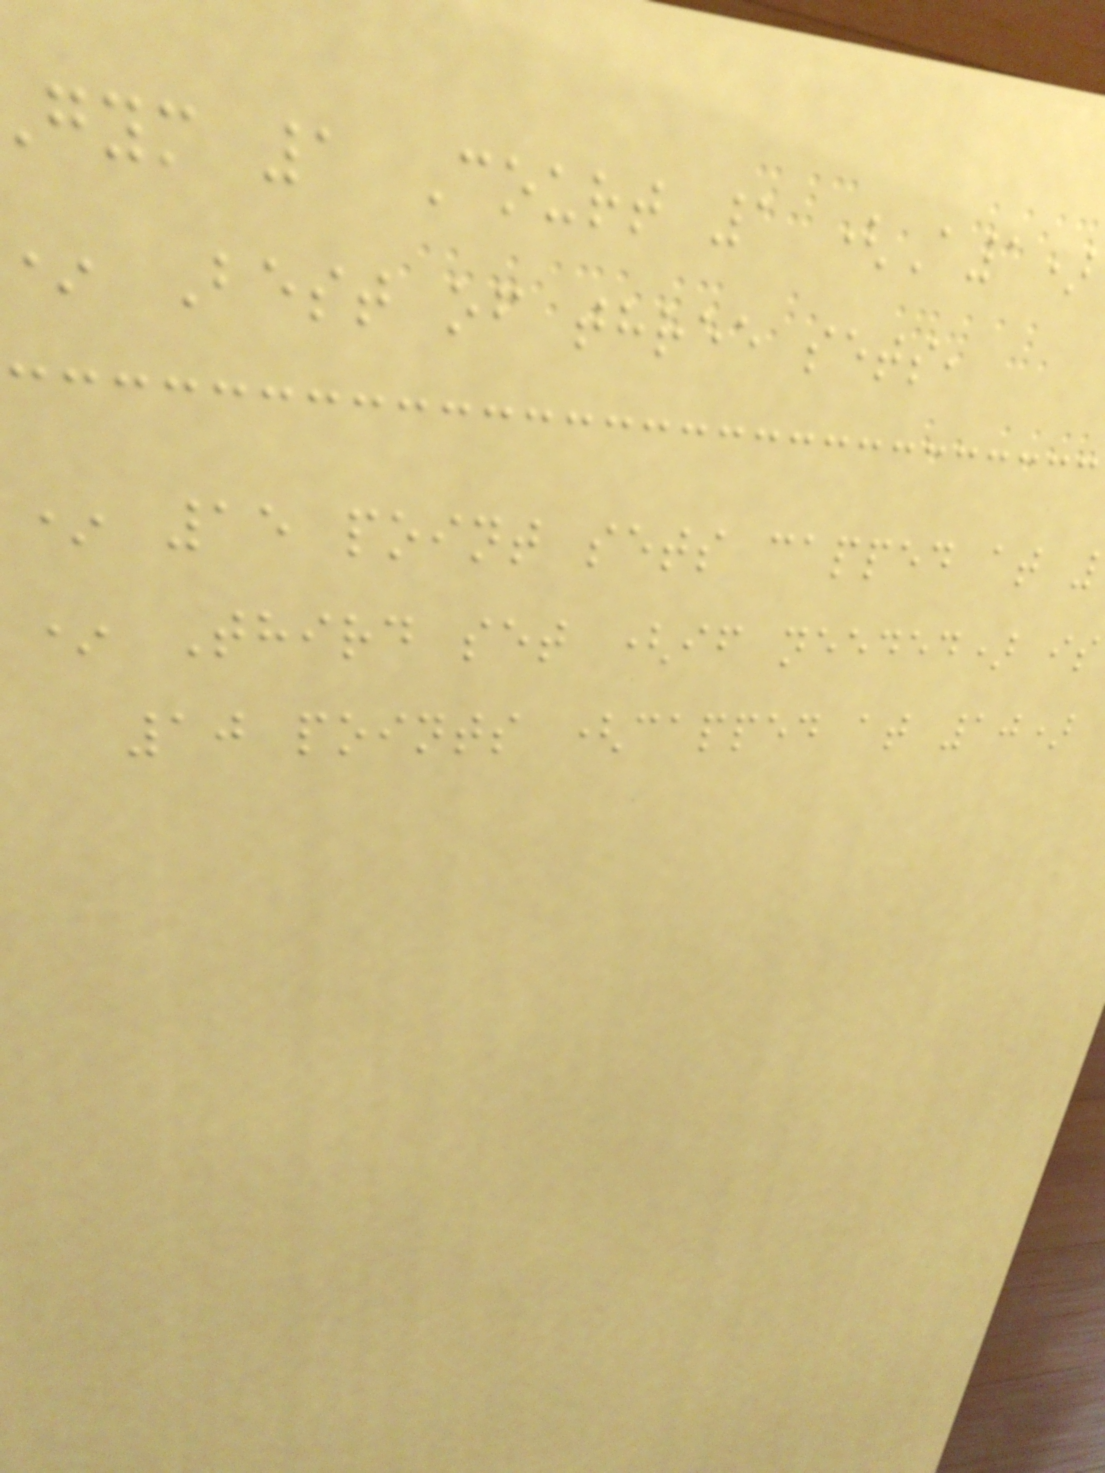gym 1 Court 1 (A1)
Best of three sets,
* 15 point sets capped at
* Third set (if needed) is
10 points (capped at 10)
